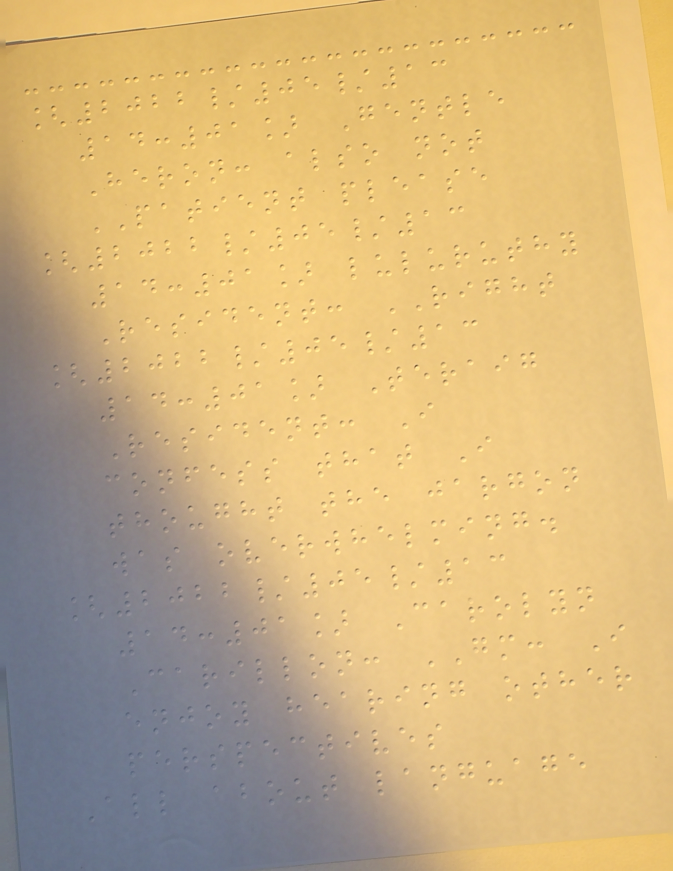[2022/05/13
14:01] Gentle
Heron: also not
PATIENT please
[2022/05/13
14:01] luluruthy
Resident: RIGHT
[2022/05/13
14:01] Teraig
Resident: I
confess that I
thought the jargon
was overwhelming.
[2022/05/13
14:01] Carolyn
Carillon: GM: I
enjoy hearing other
perspectives
All about language
